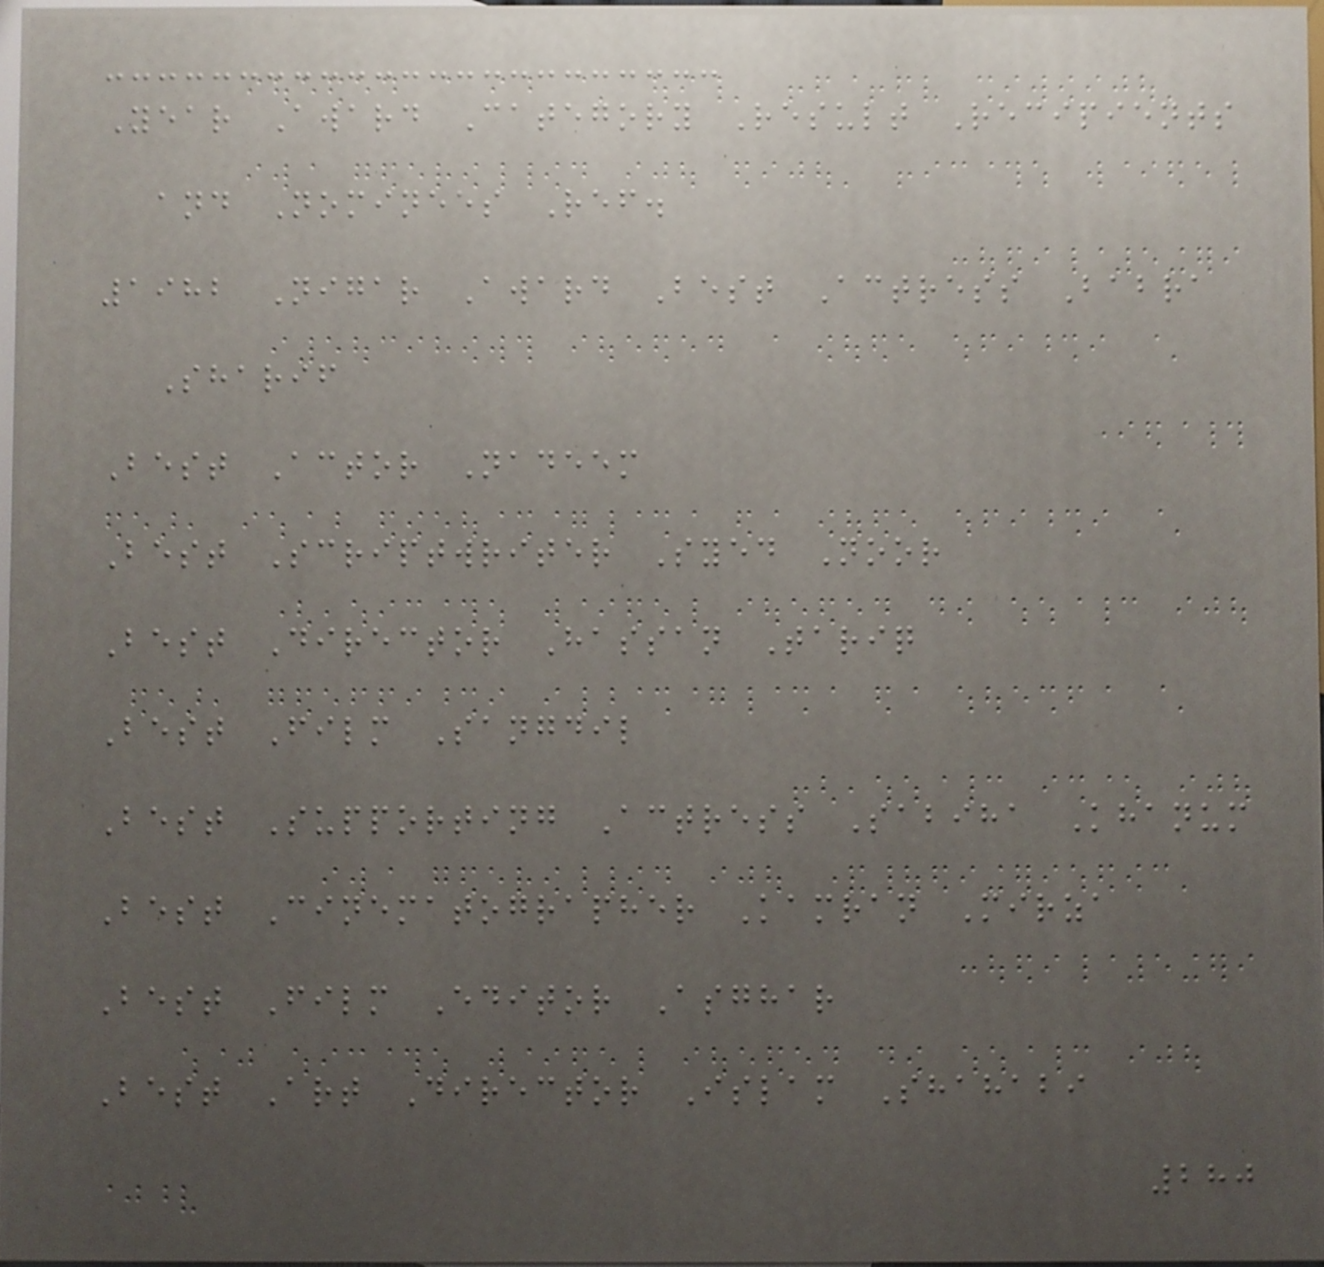Year Award Category Result Recipients
and Nominees Ref.
1982 Nigar Award Best Actress Babra
Sharif
Best Actor Nadeem
Best Scriptwriter Syed Noor
Best Director Hassan Tariq
Best Film Sangdil
Best Supporting Actress Sabiha Khanum
Best Cinematographer Kamran Mirza
Best Film Editor Asghar
Best Art Director Islam Shahabi
280
